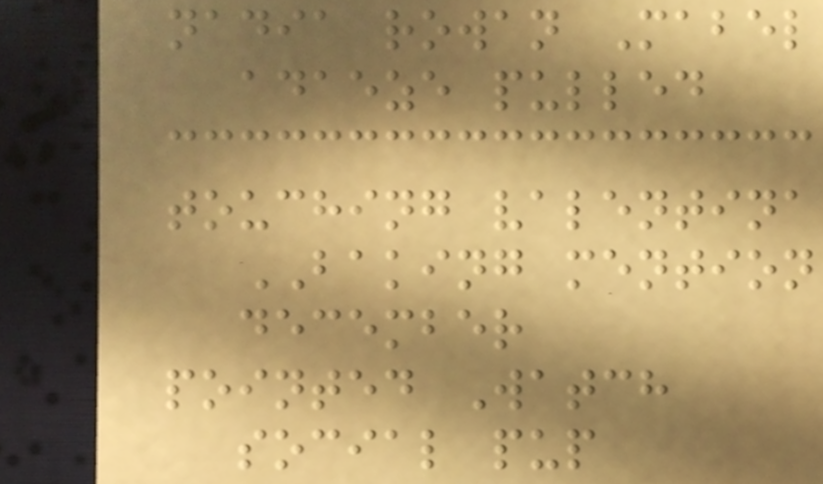nadia rowan Mabel
adaeze pulled
touching valentina
BAKING mention
december
pointed Watch
social pup
